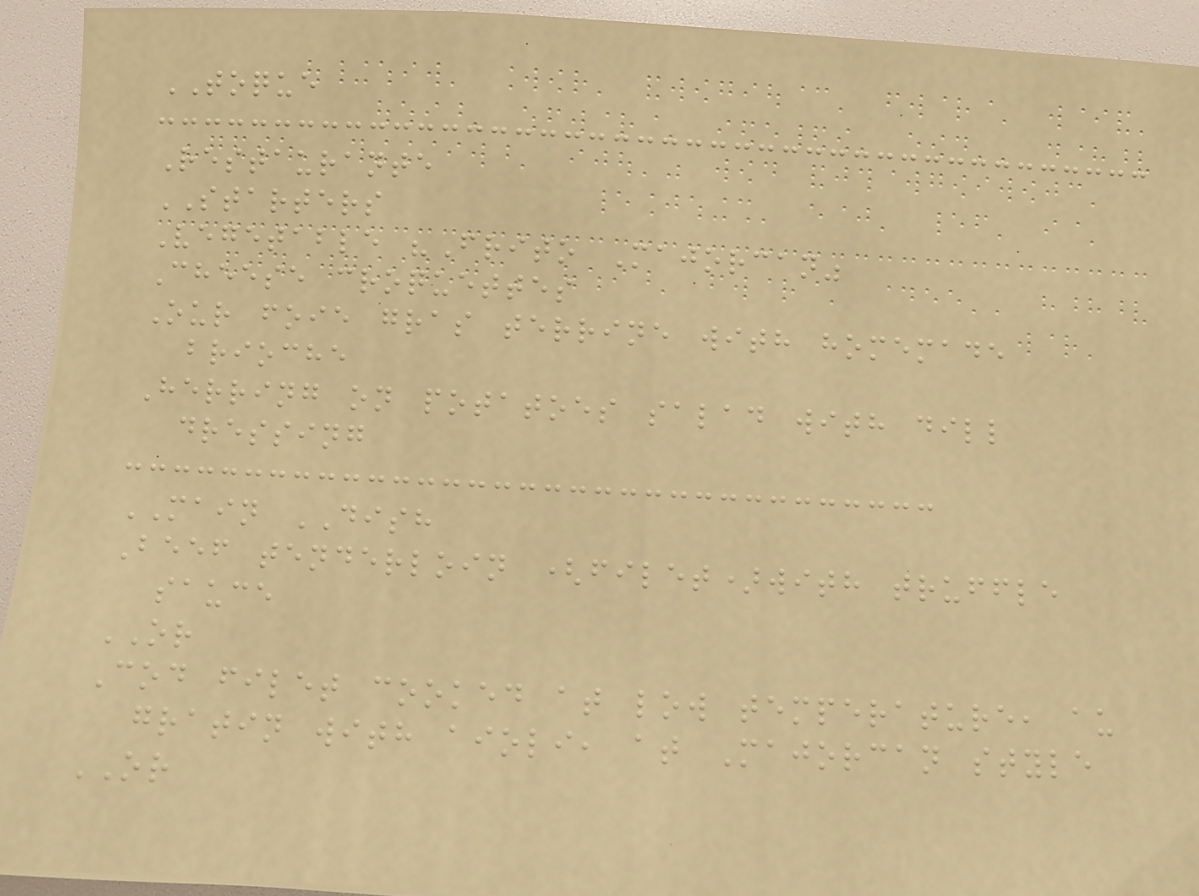TOQUE
Restaurante
STARTERS
Vegetable "Frito Majorcan"
Cheese croquettes
Our foie gras terrine with homemade
brioche
Herring on potatoes salad with dill
dressing
MAIN DISH
Beef tenderloin (filet)with truffle
sauce
OR
Cod filet cooked at low temperature, au
gratin with aioli, at Majorcan style
OR
